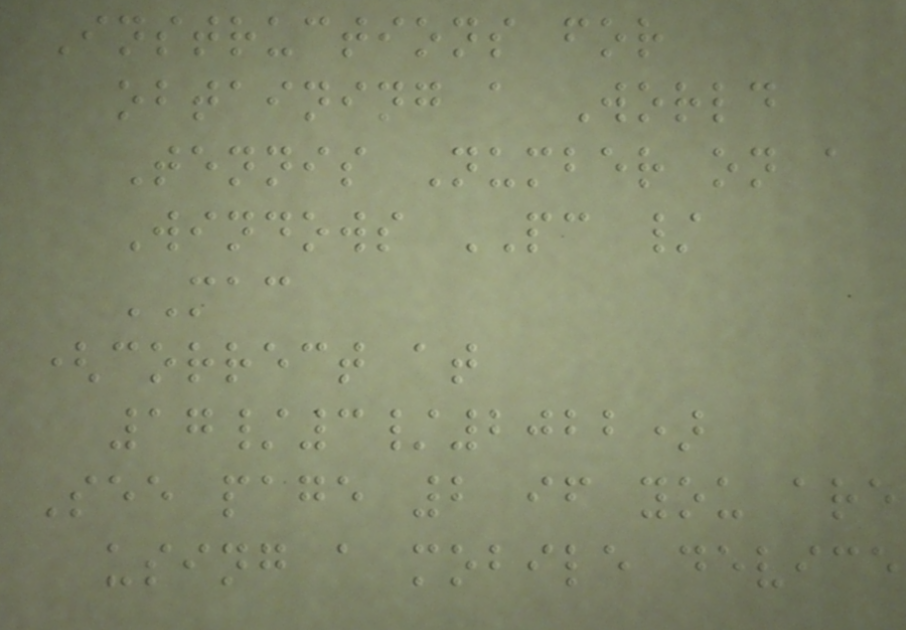Instructions for
obtaining a World
Tennis Number on a
Windows PC /
MAC
(correct at
17/3/2022)
See page 2 if you are
using a mobile device
